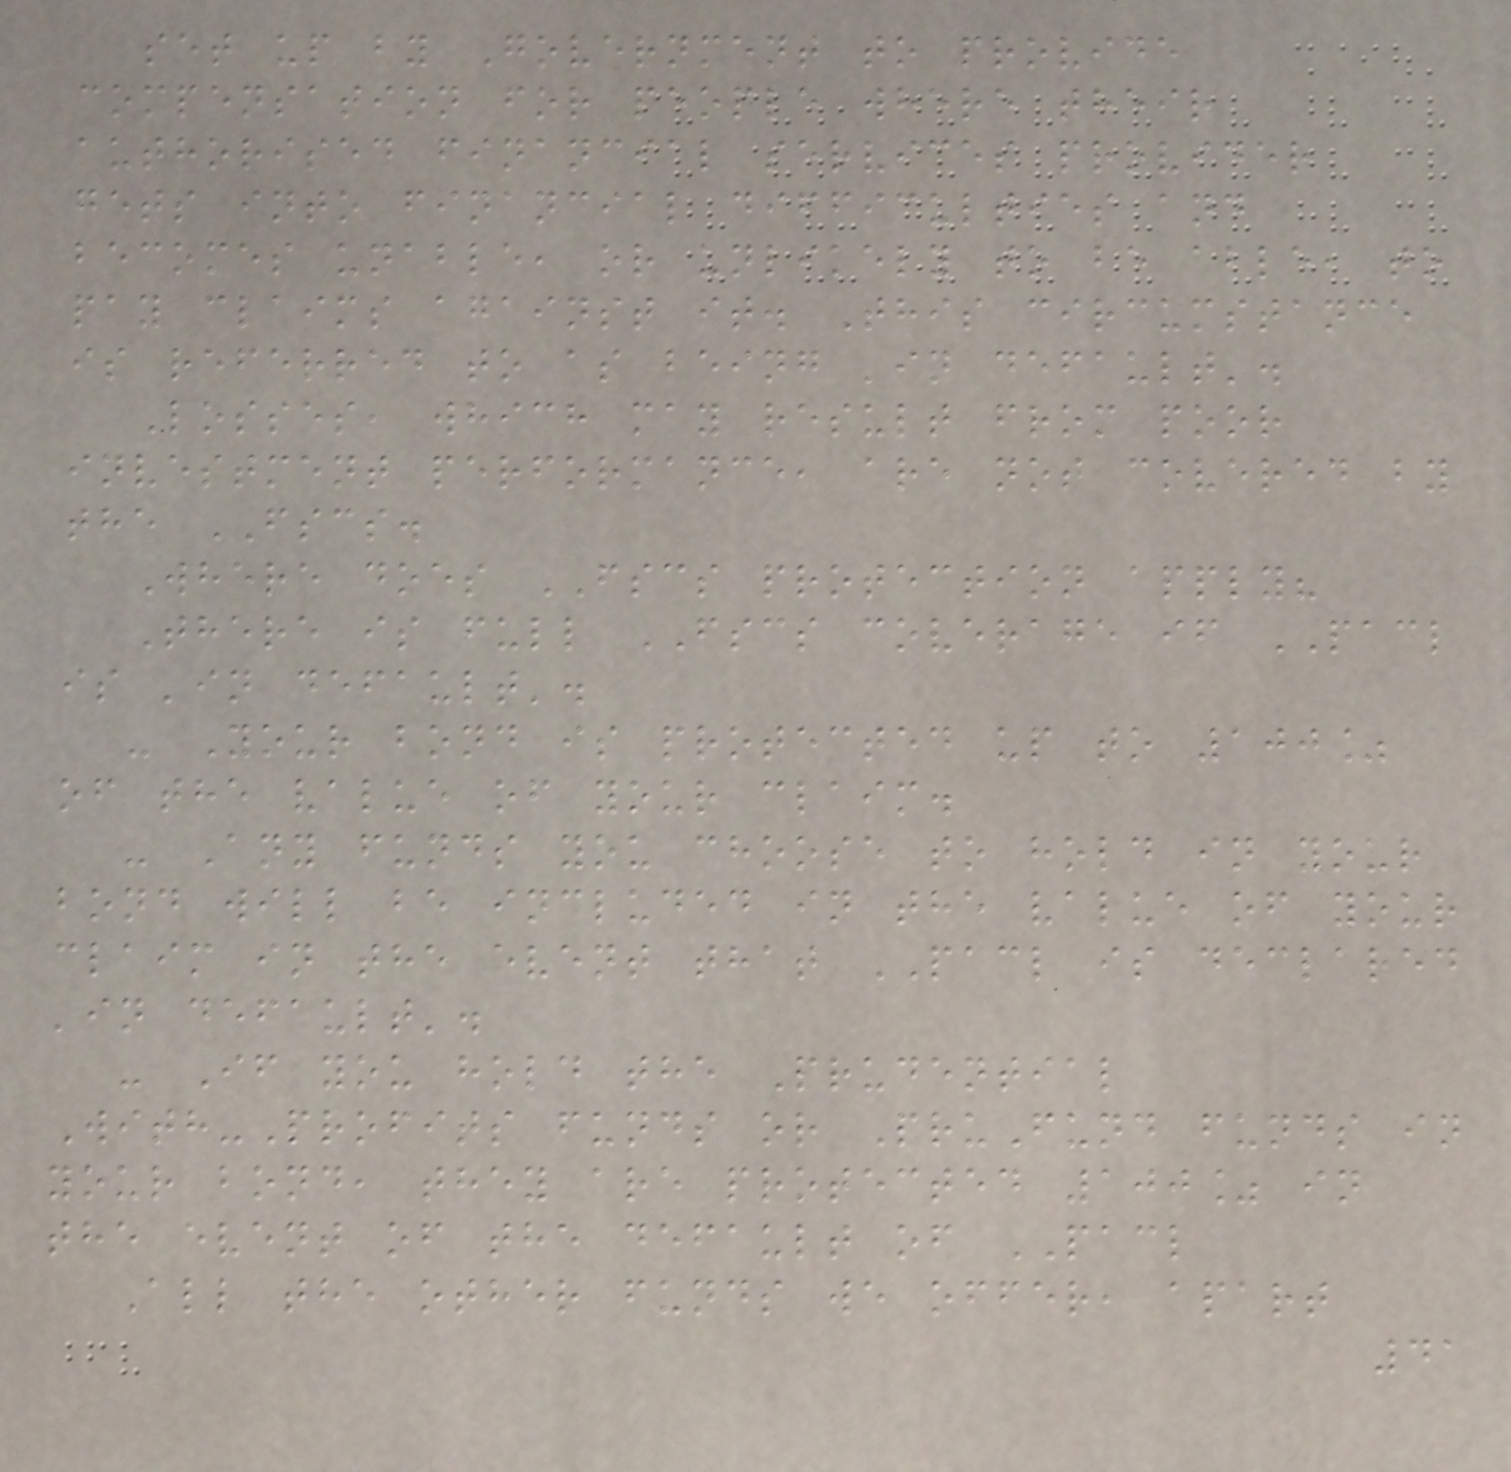set up by Government to provide
compensation for people where their
authorised financial services provider
gets into financial difficulties and
becomes unable, or unlikely to be able, to
pay claims against it. This circumstance
is referred to as being 'in default'.
Losses, which may result from poor
investment performance, are not covered by
the FSCS.
Where does FSCS protection apply?
There is full FSCS coverage if PACL
is 'in default'.
- Your bond is protected up to 100%
of the value of your claim.
- Any funds you choose to hold in your
bond will be included in the value of your
claim in the event that PACL is declared
'in default'.
- If you hold the Prudential
With-Profits funds or PruFund funds in
your bond, they are protected 100% in
the event of the default of PACL
All the other funds we offer, apart
41
